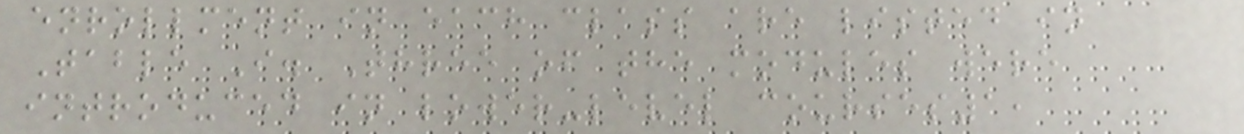enrollment in each class are listed in
Table I. Three of the modules were
introduced in lower-level courses1,
